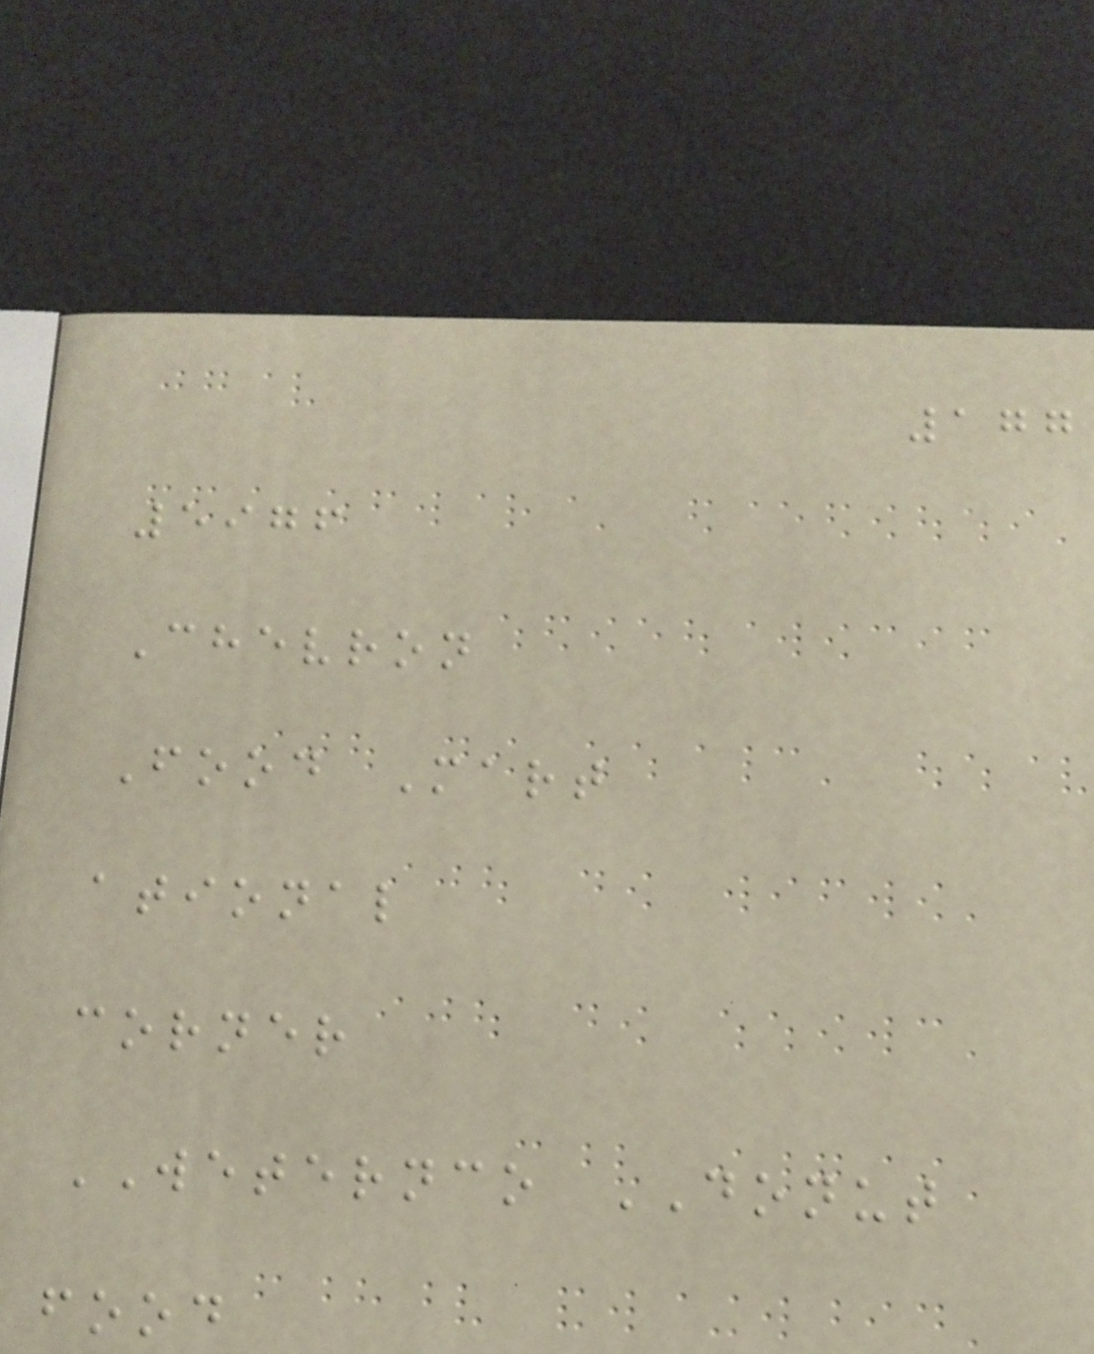177
5976
Chevron
Food Mart
ational
corner
WETERNCO DONUT
food
